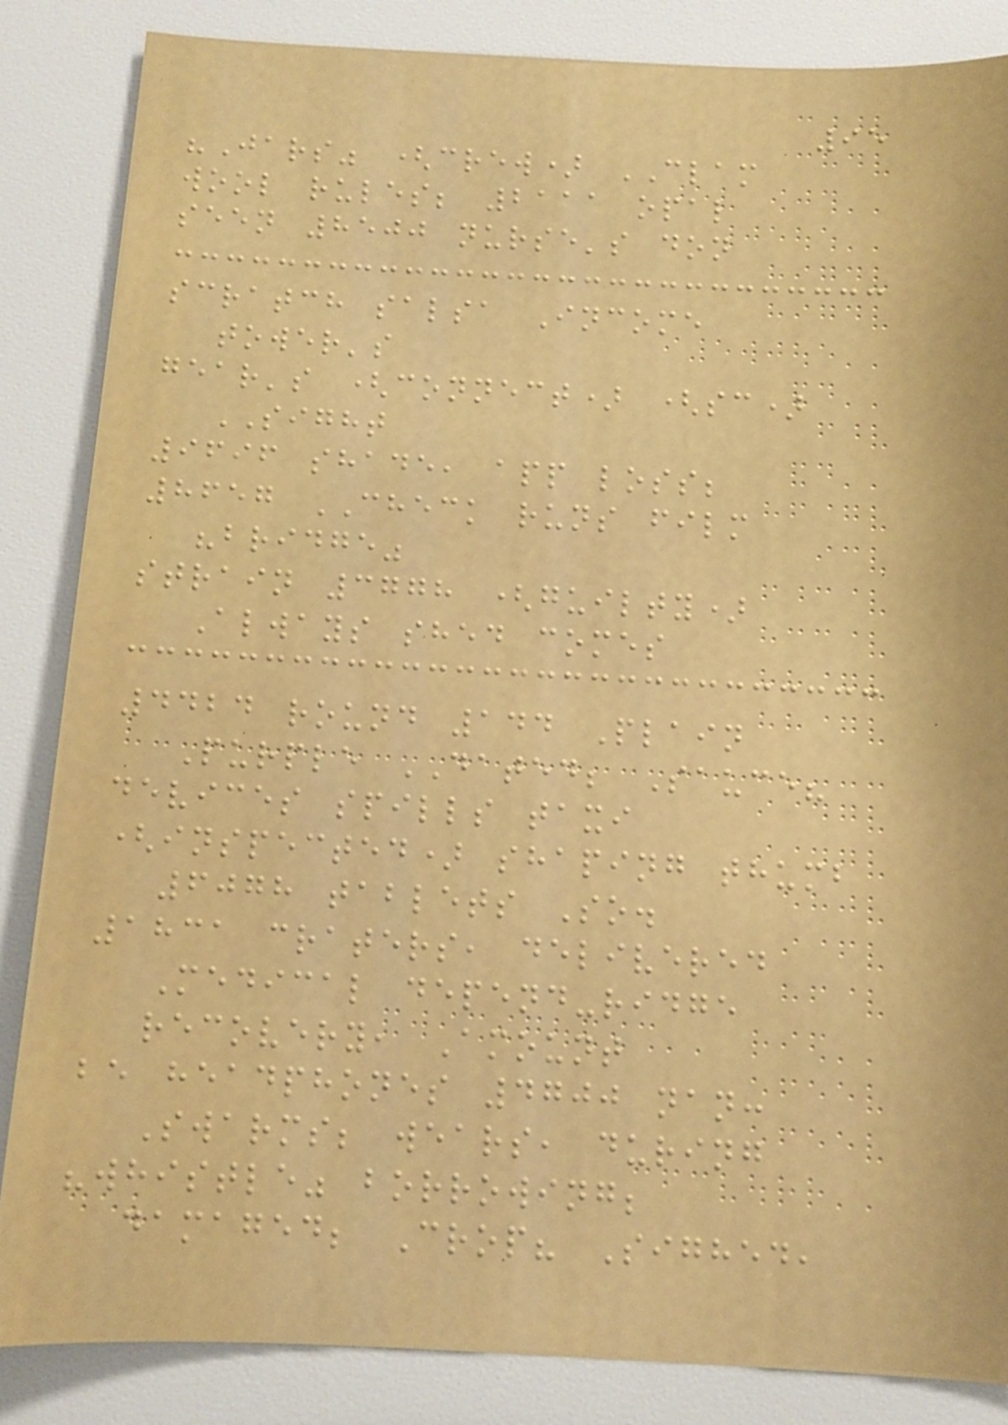95
"Jars" (crew) CLAM
wool rules; 2111 opal
seen 8500 nurse's don
scratch salsa Income
tower's
gear's (connect) (sc)
SIGHT
9696 shade, app loss;
8657 CHECK runs film
"bridge"
strain 3778 (guilty)
Always shed comes
4424 round 144 Plain
Purple DATED; Sauce?
devices spills taxi
(inspected) shaping thumb
6078 tablets So.
1831 craters, delivered
Medical depend-ridge
recovery, Amount
be headphones 4700 nan:
Swarms; wears, during
"whistle" borrowing;
damaged; Crop? Sighed,
